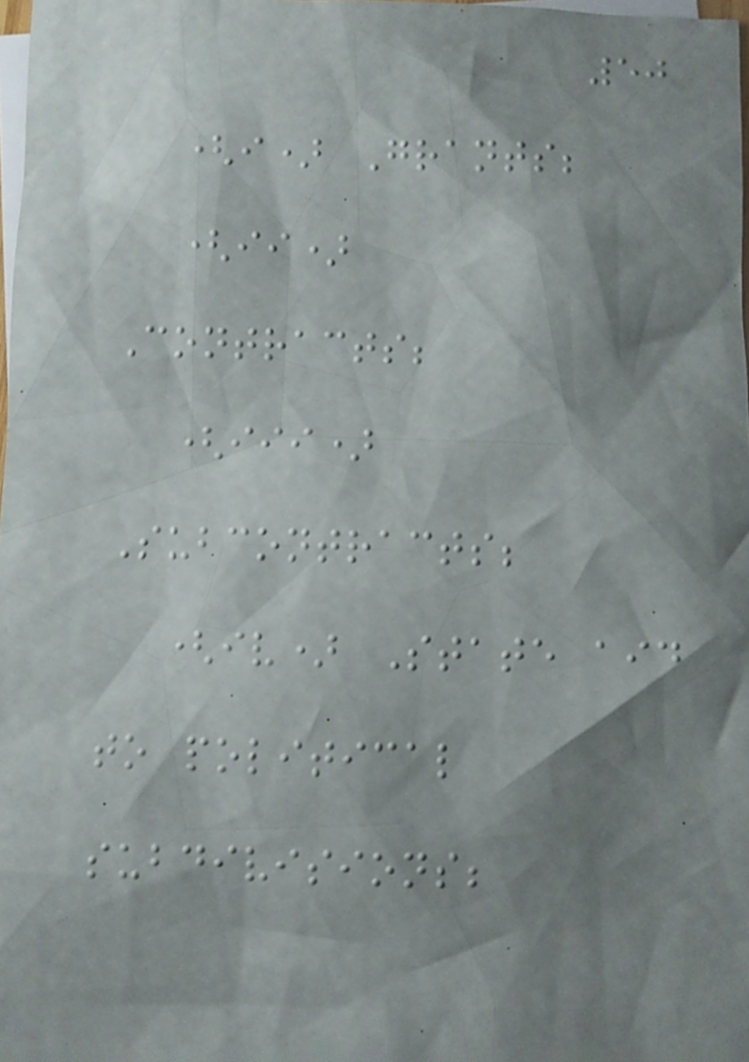50
(i) Grants;
(ii)
Contracts;
(iii)
Subcontracts;
(iv) State aid
to political
subdivisions;
